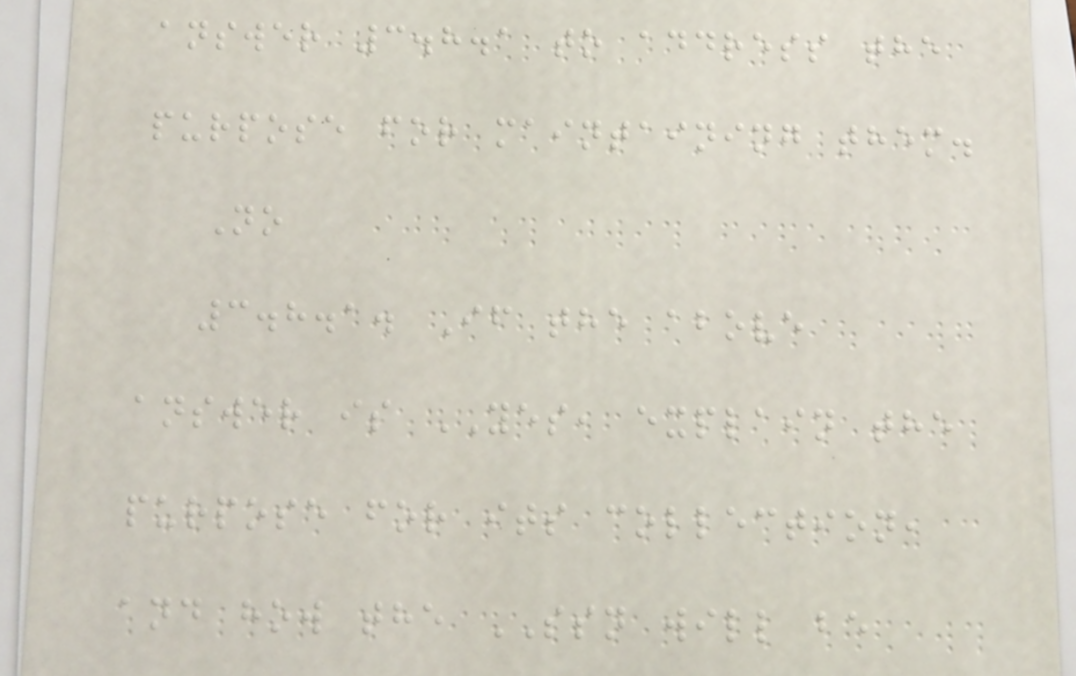answer 3.8.1 to address the
purpose for maintaining them.
No
3.8.1. If the above
answer is YES, explain the
purpose for its collection,
and how the SSN will be
